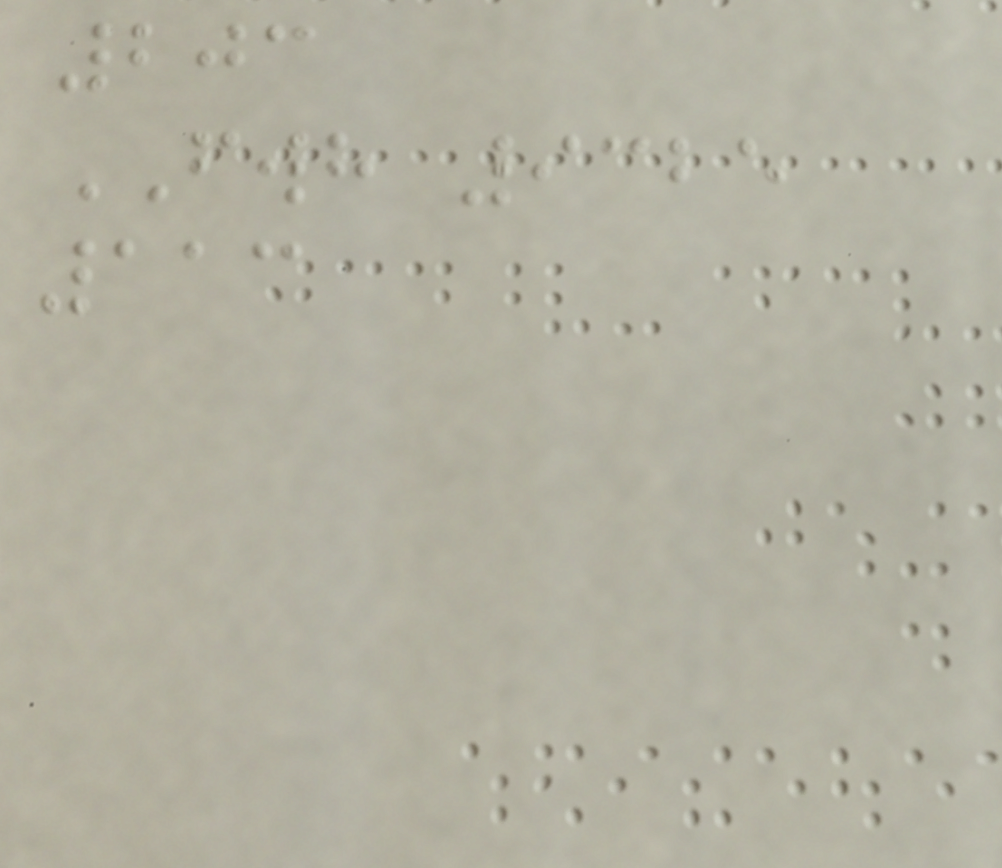203
FWH 9325
113
